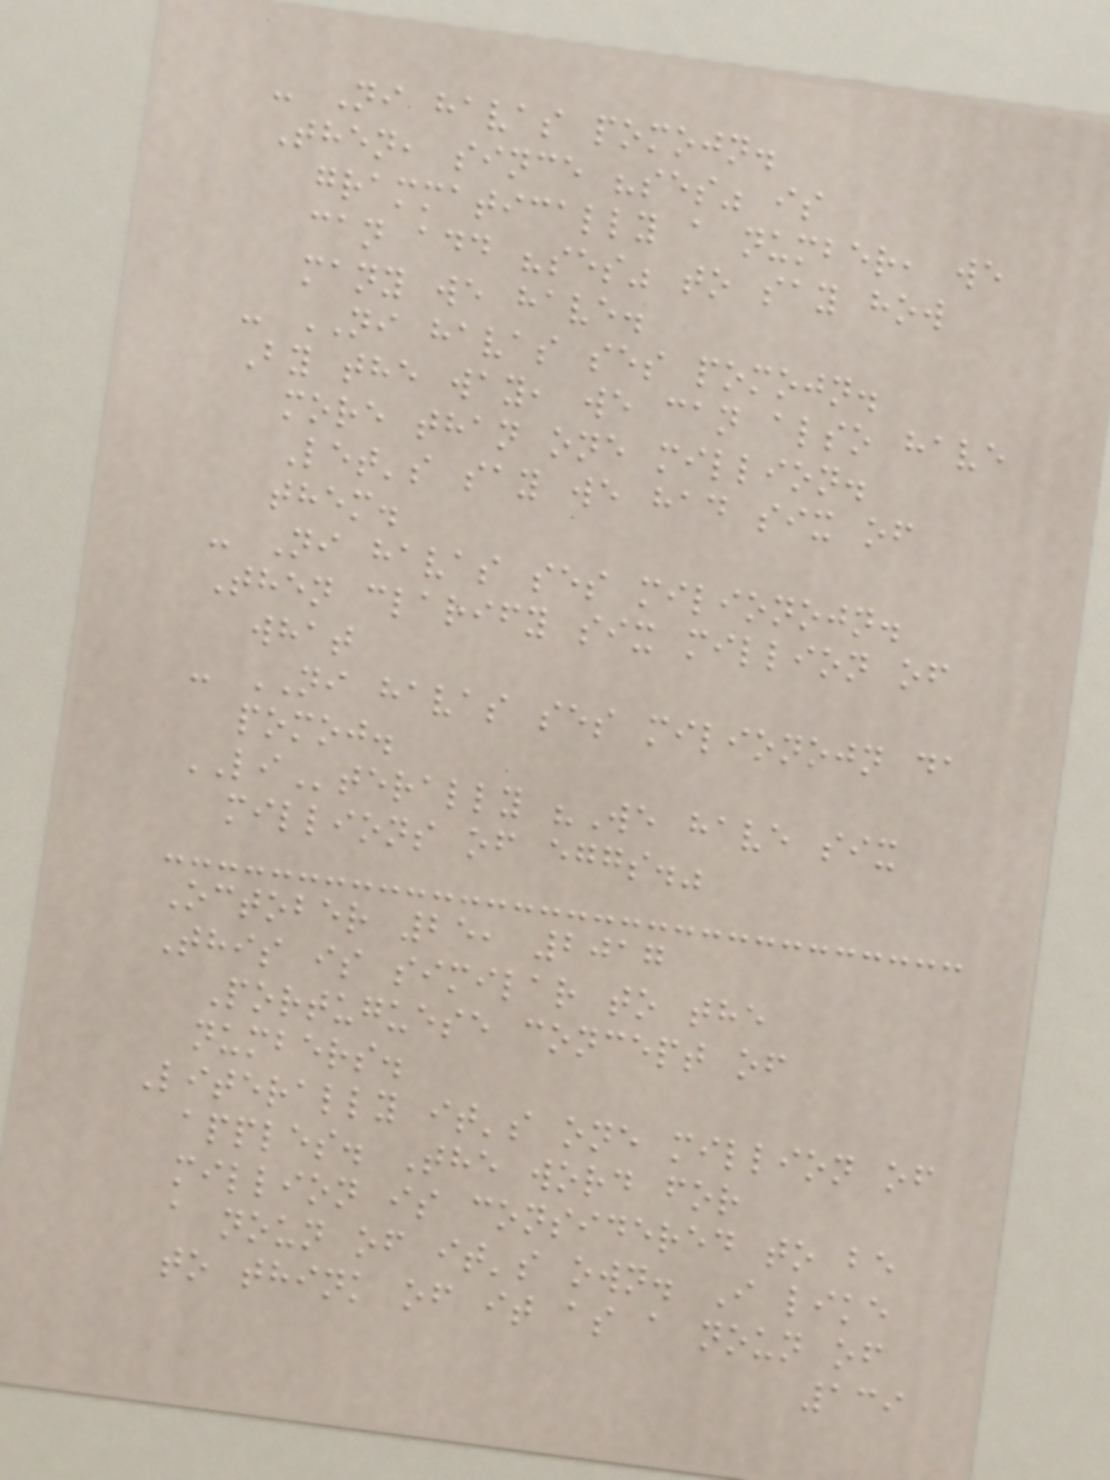- Ni havas pomojn.
Then, since "ses" is
grammatically a number, we
can add "ses" to say how
many we have.
- NI havas ses pomojn.
By the way, we can also have
more than one million.
Let's say we had six of
them.
- Ni havas ses milionojn.
Then clarify six million of
what
- NI havas ses milionojn da
pomoj.
LIterally "We have six
millions of eggs."
October 25, 2017
This is similar to the
Portuguese concept of
numbers.
Literally it's one million of
apples. The word for
million is considered to be
a noun of it's own. I like
to think of it as a noun of
139
